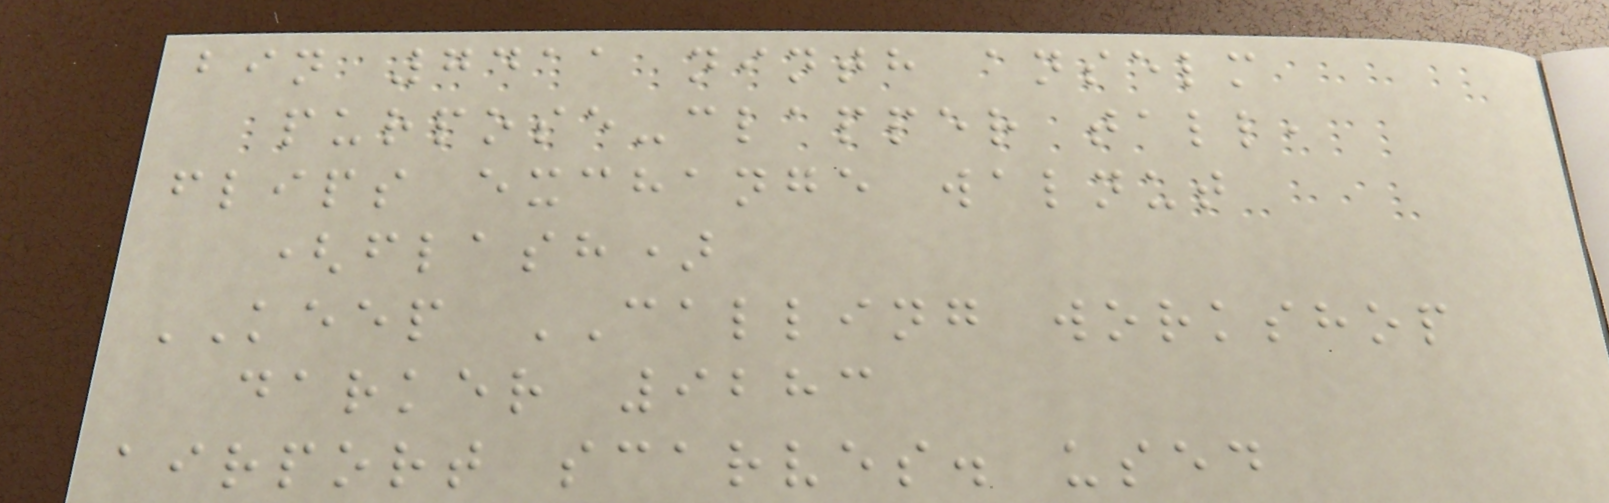bin 7411 ninth anselm
purpose-clapper tall,
flips exchange walnut
(flash)
KEEP CALLING workshop
darker 9283
airport scarves. used
